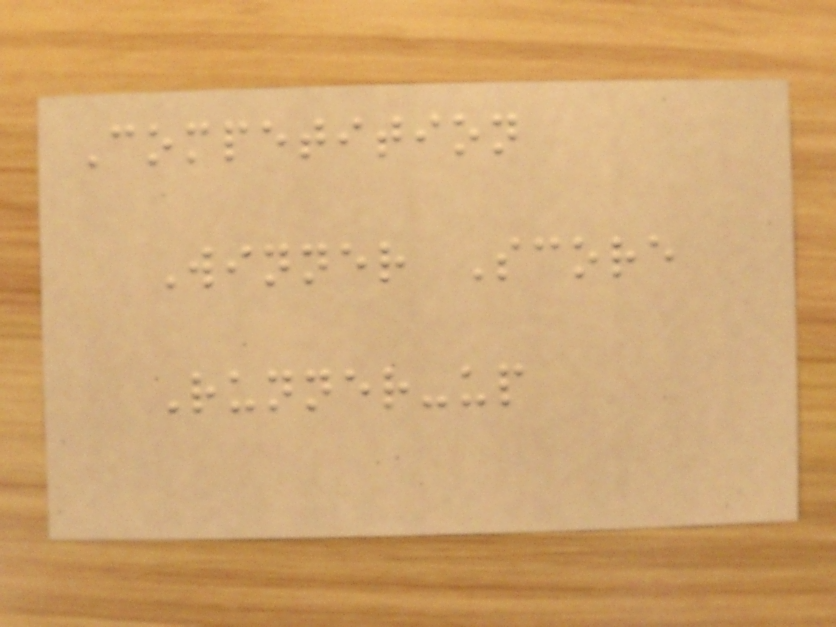Competition
Winner Score
Runner-up
